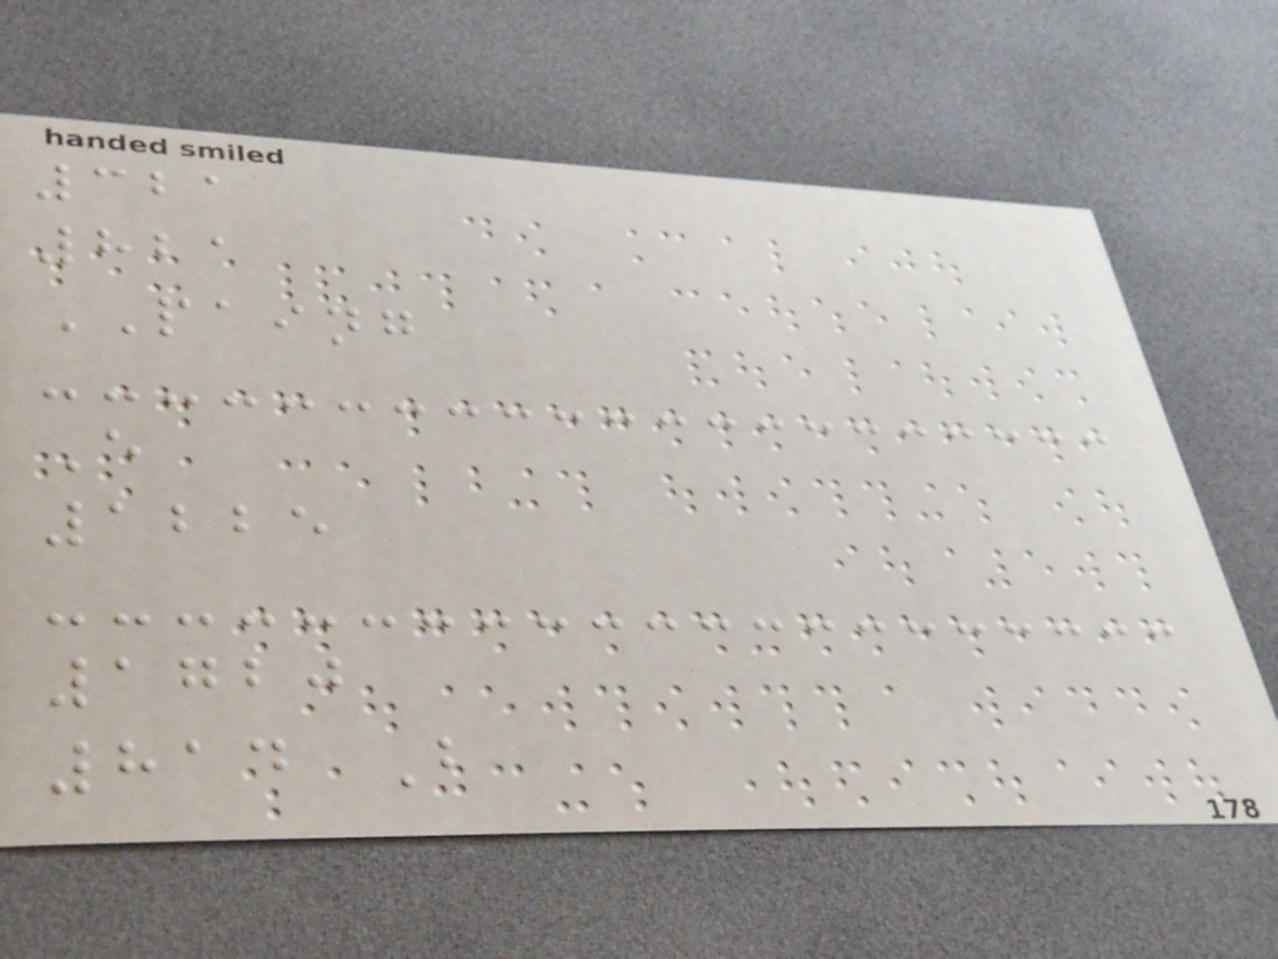321
821
PAING
E
1225
1720
814 B
